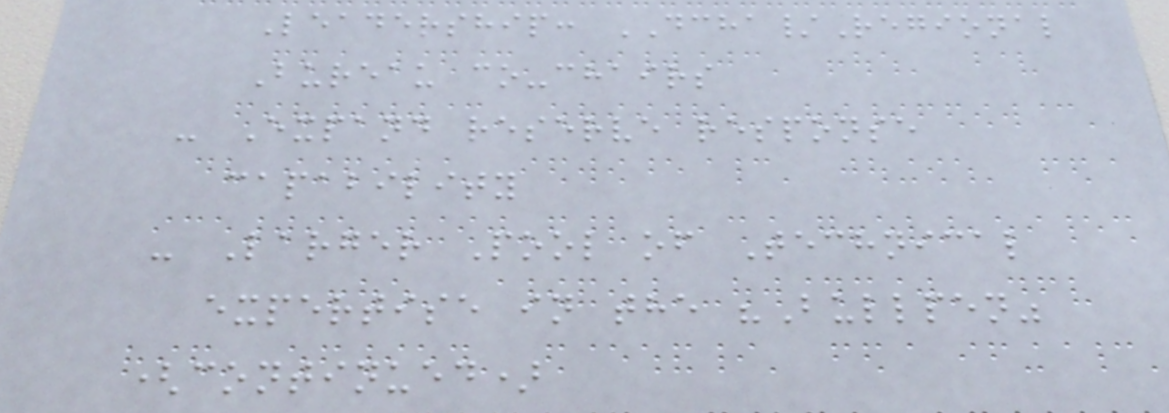Leadership: DCHA/Regional
Bureau co-chairs
- Expand reserve response
capability
- Larger Pool of Technical
expertise in the "Bullpen"
(continued)
